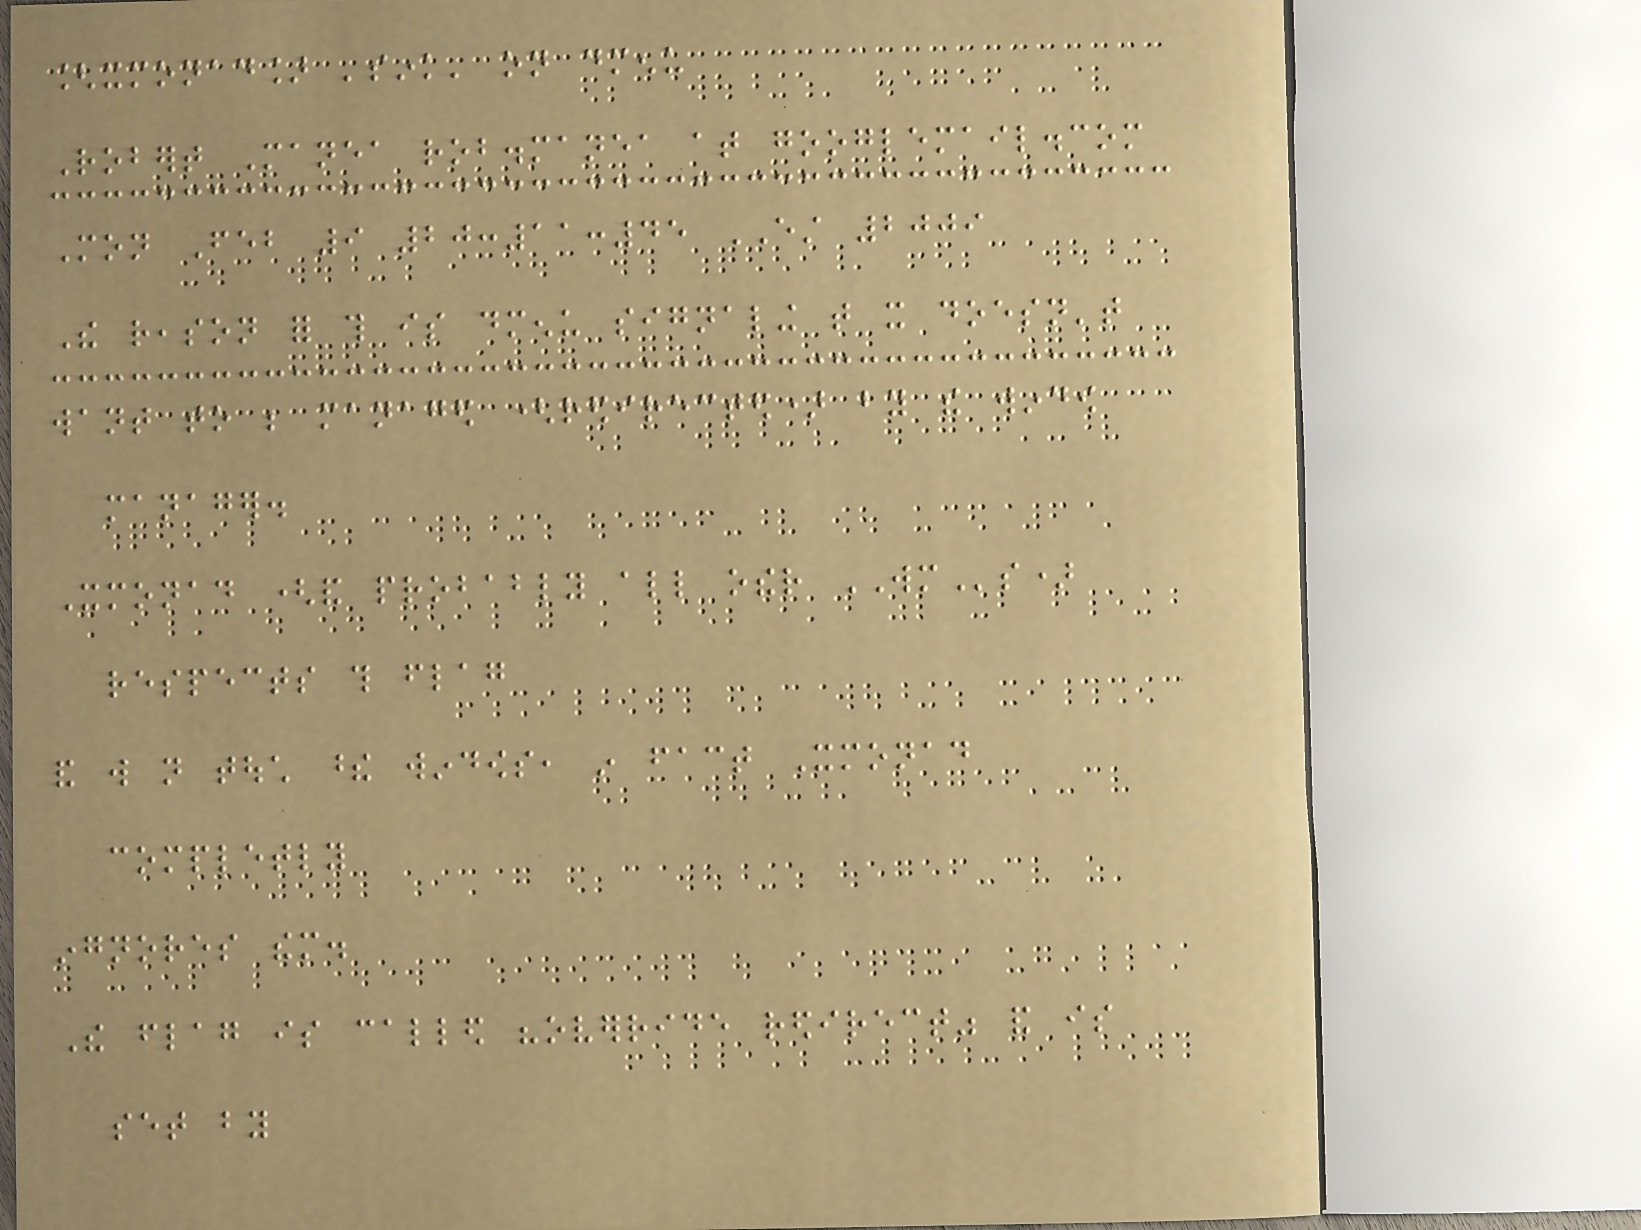[xmonad] 'sink' on dmenu
Robert Manea rob.manea at googlemail.com
Mon Feb 9 20:11:45 EST 2009
The reason for this is dmenu signaling that it doesn't
want to be managed (redirected) by the window
manager.
Xmonad (and probably all other WMs)
respects this flag
and will not touch these windows, in fact Xmonad
completly
ingnores them.
The flag is called "override redirect" and is
set by
